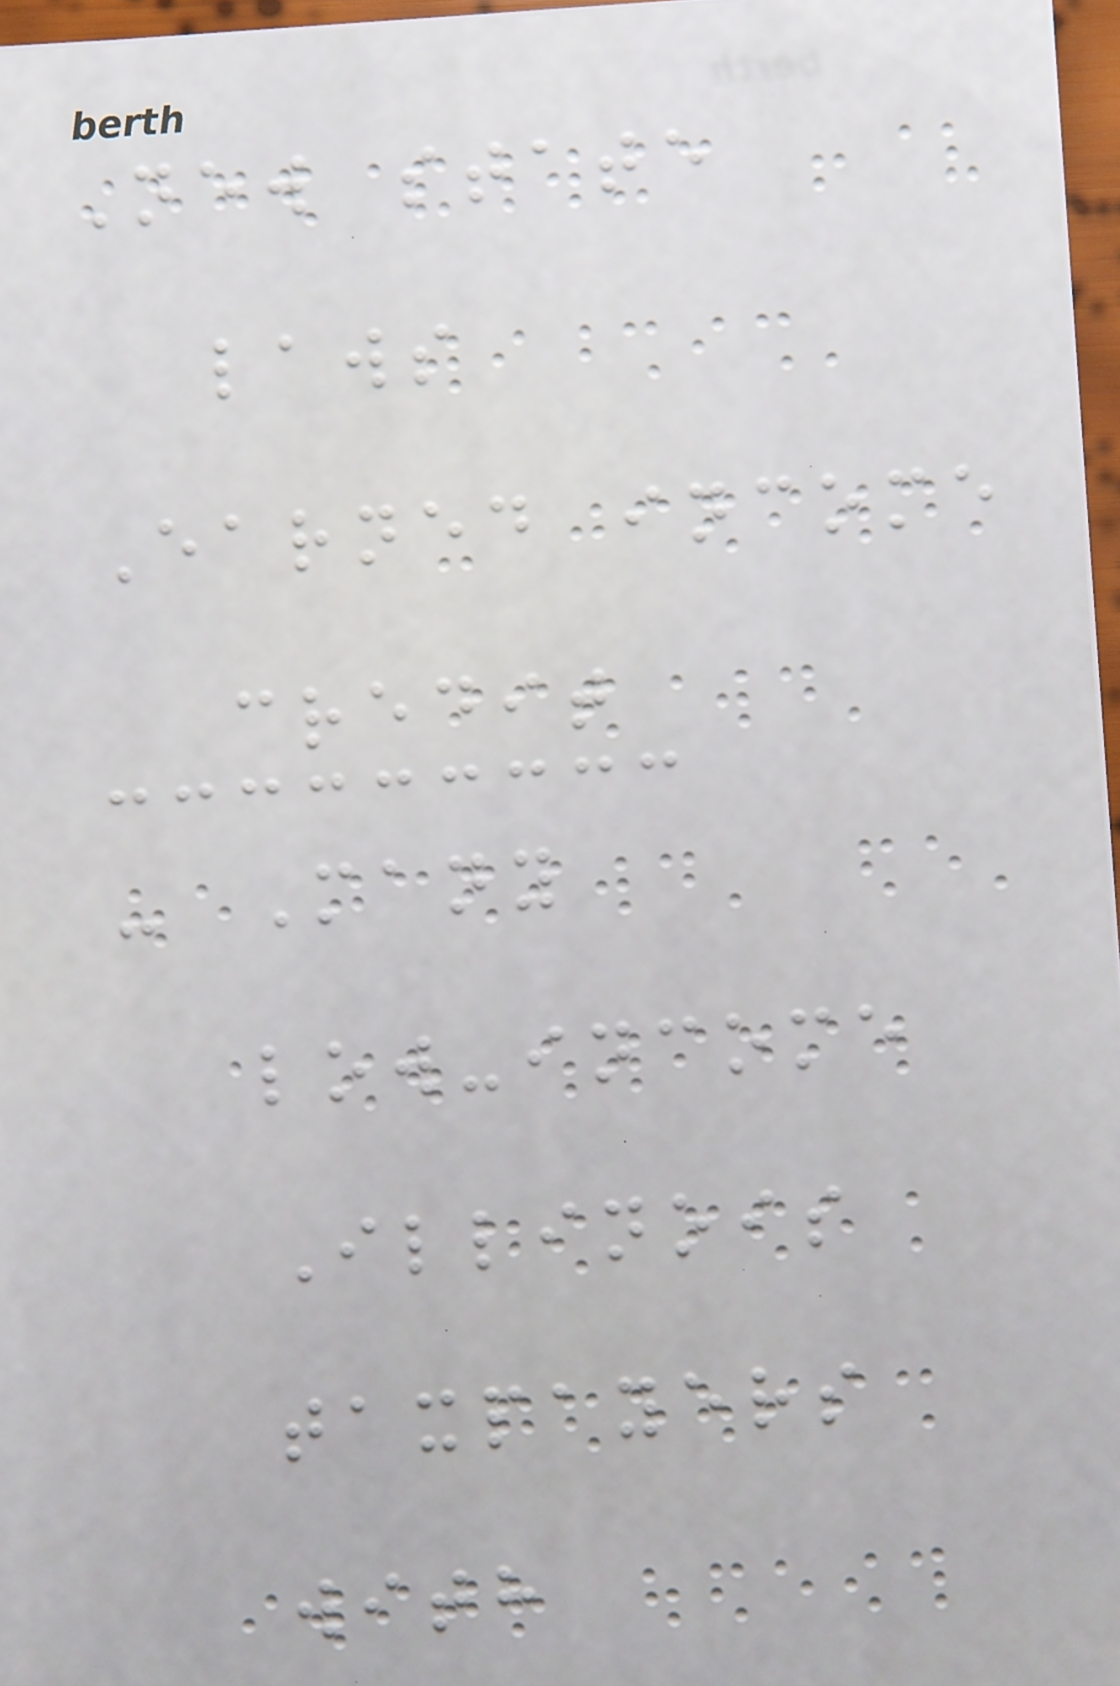New state
laws
Earned income
credit
- Many
low-income
Illinois
taxpayers
with
